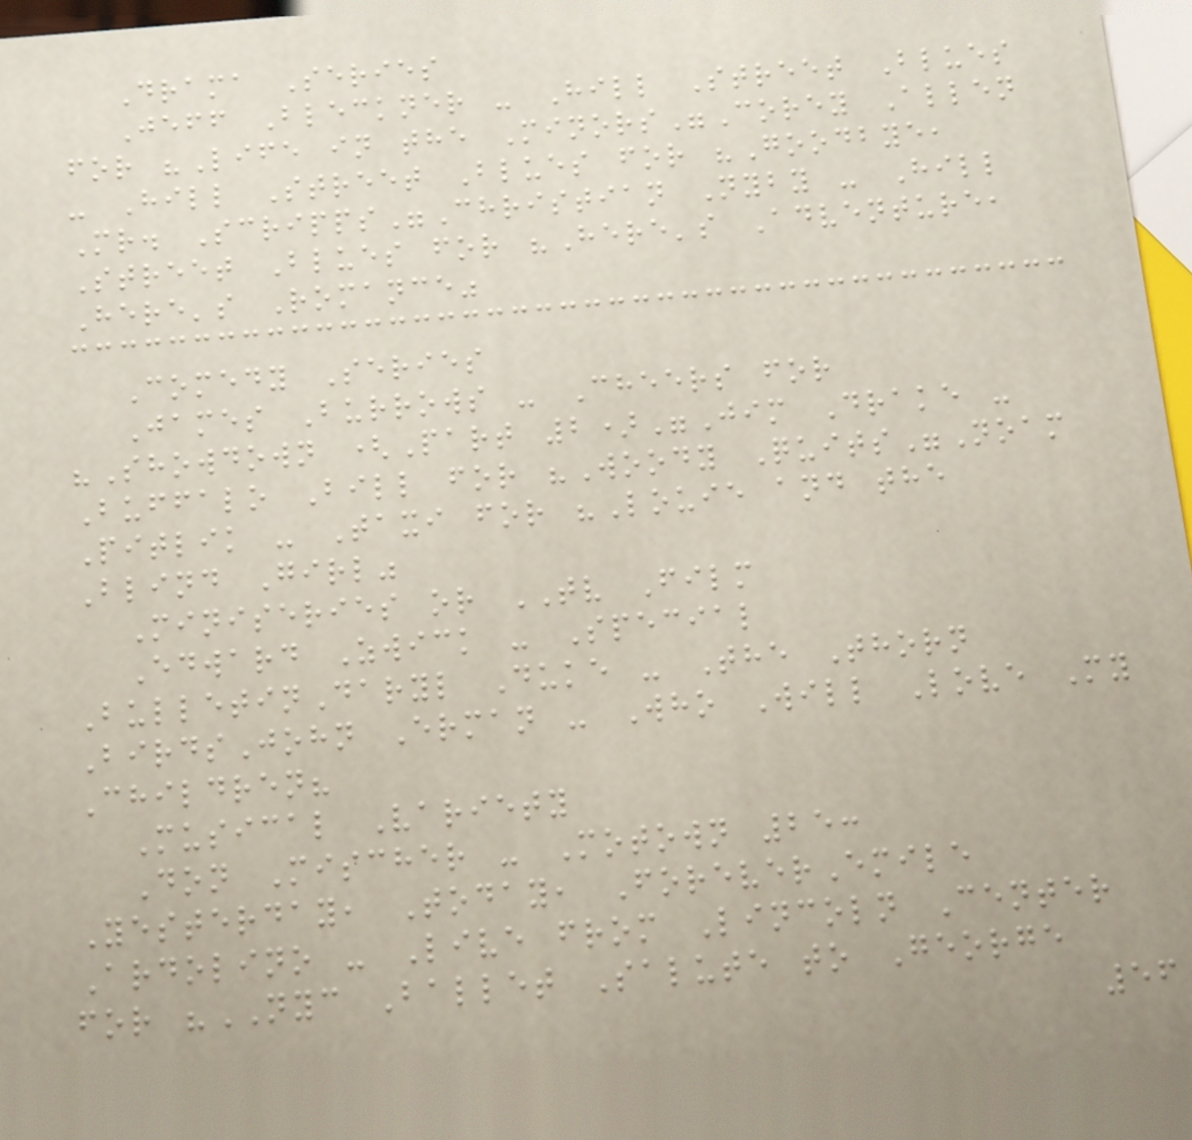Drama Series
Jeff Bleckner - Hill Street Blues
for "Life in the Minors"Corey Allen
- Hill Street Blues for "Goodbye,
Mr. Scripps"Christian Nyby - Hill
Street Blues for "Here's Adventure,
Here's Romance"
Comedy Series
James Burrows - Cheers for
"Showdown (Part 2)"Jim Drake -
Buffalo Bill for "Woody Quits"Noam
Pitlik - Taxi for "Louie and the
Blind Girl"
Miniseries or TV Film
Edward Zwick - Special
BulletinDaryl Duke - The Thorn
BirdsJohn Erman - Who Will Love My
Children?
Musical Variety
Don Mischer - Motown 25:
Yesterday, Today, ForeverEmile
Ardolino - Live from Lincoln Center
for "NYC Ballet Salute to George
56
